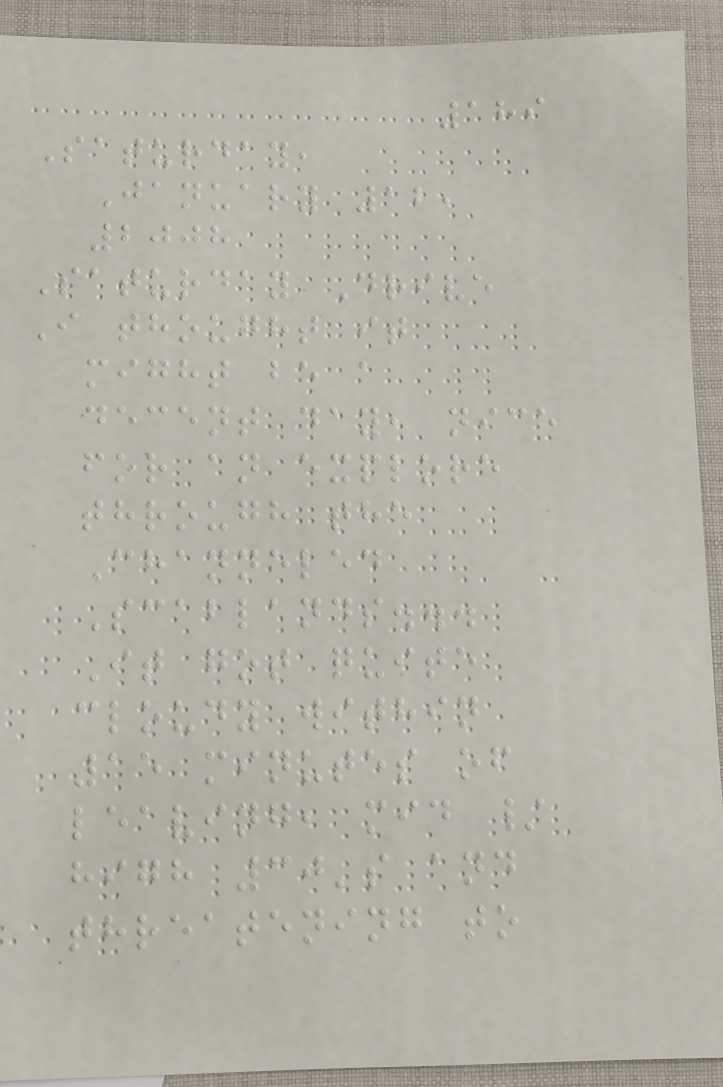189
Saturday,
January 12,
2008
Saturday Drive
I thought it
might be a
decent day, nice
for an explore
through the
Channeled
Scablands...
It got quite
cloudy within
15 minutes of
leaving, mid /
high 30's and
threatening to
